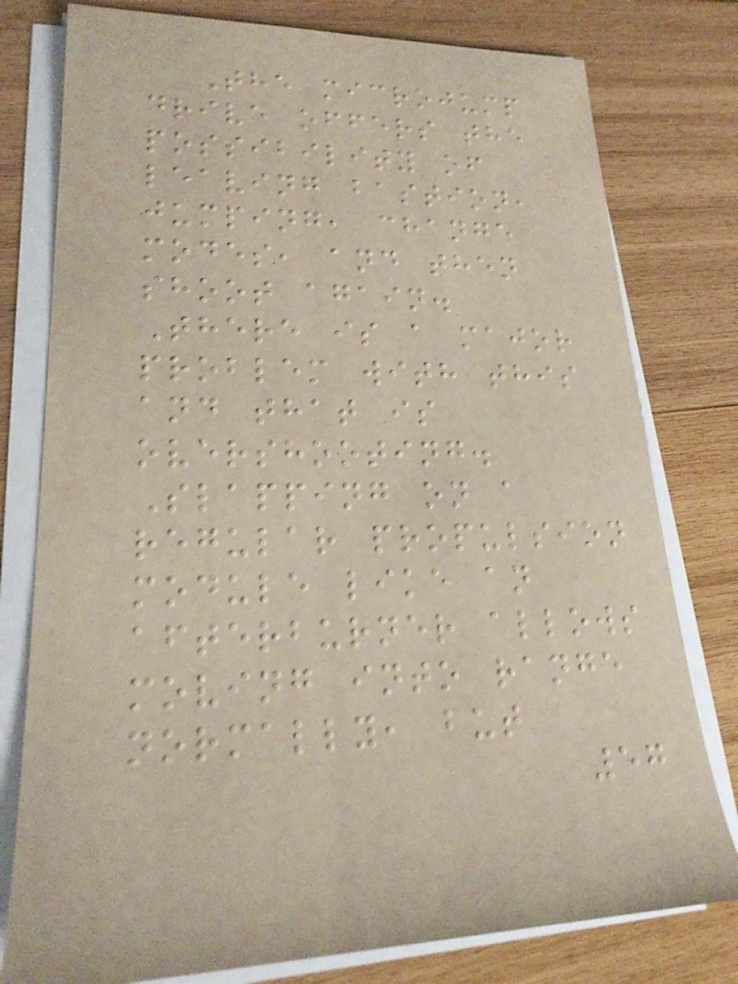The microjump
drive offers the
possibility of
leaving bastion,
jumping, change
modes, and then
shoot again.
There is a major
problem with this
and that is
overshooting.
Slapping on a
regular propulsion
module like an
afterburner allows
moving into range
normally, but
57
